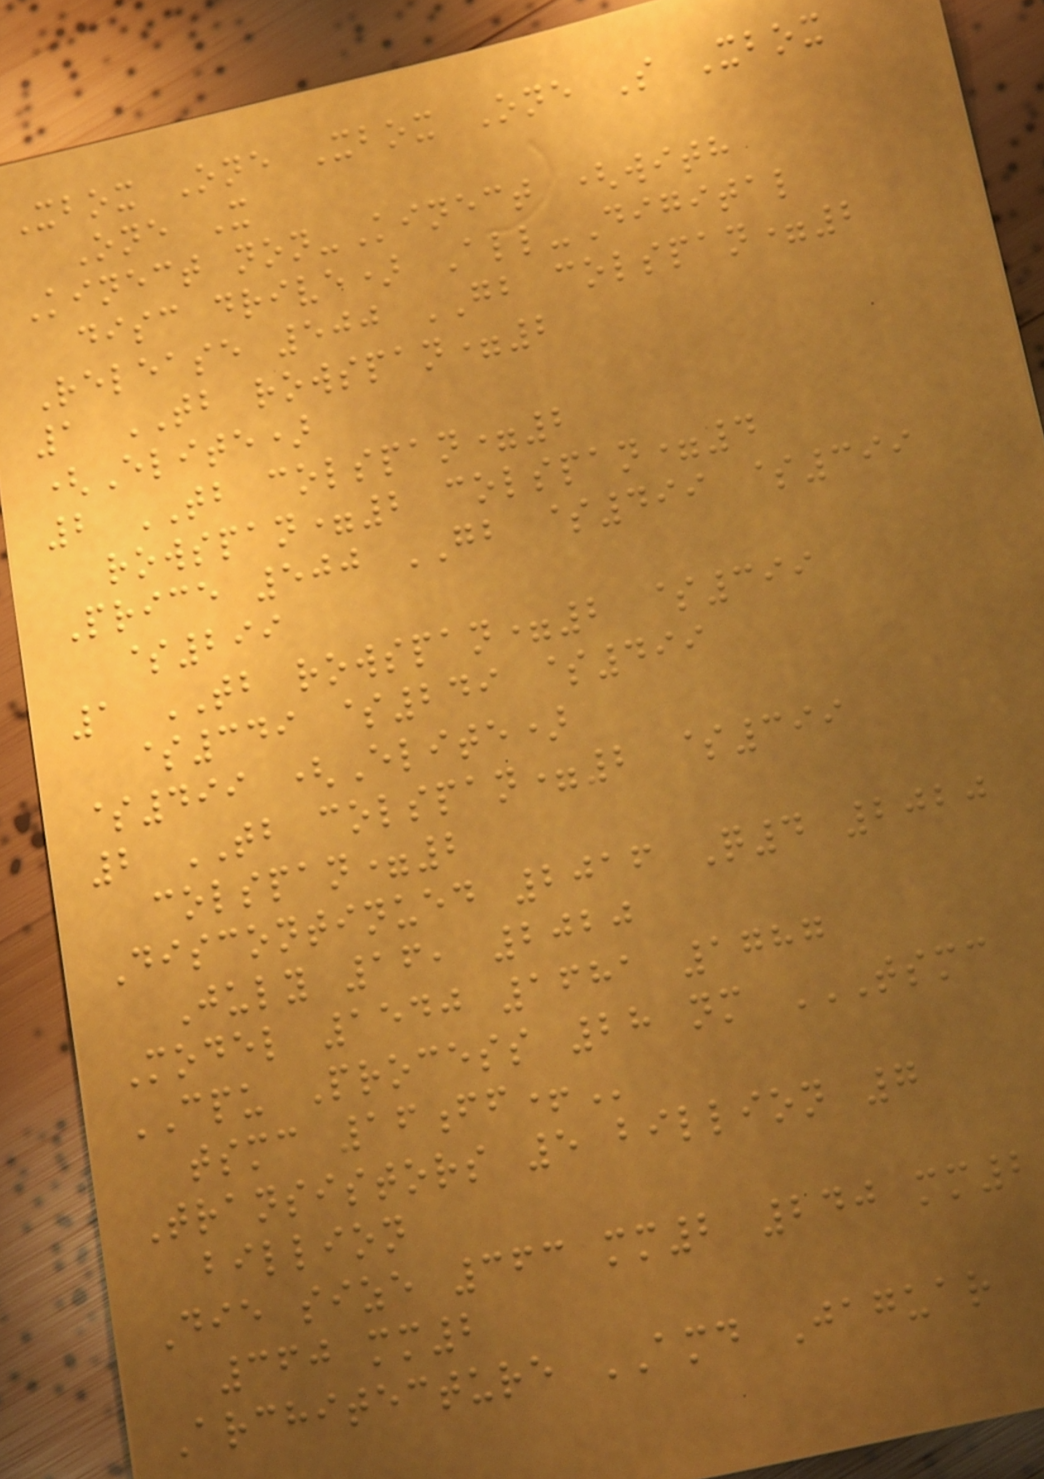Xbox One Xbox One S Xbox
One X
Kinect non-Kinect (with
disc drive) All-Digital
Release 500 GB colspan=2
1 TB rowspan=2
(Elite)
2 TB colspan=2
rowspan=2 colspan=4
Price 500 GB $499 $399
$299
1 TB rowspan=2 $399
$349 $249 $499
$499 (Elite)
2 TB colspan=2 $399
colspan=2
Discontinued 2016 Q4 2020
July 16, 2020
Model 1540 1681 1787
CPU Process 28 nm TSMC
TSMC 16FF+
Transistors 5 billion 7
billion
Die size 363 mm2 240 mm2
360 mm2
Architecture AMD Jaguar
